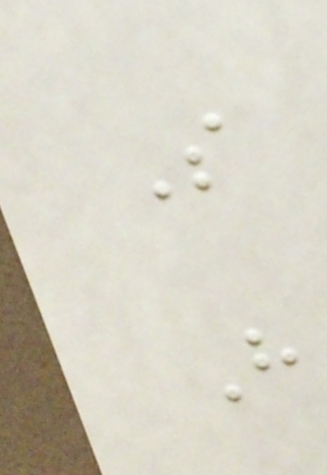S
H
